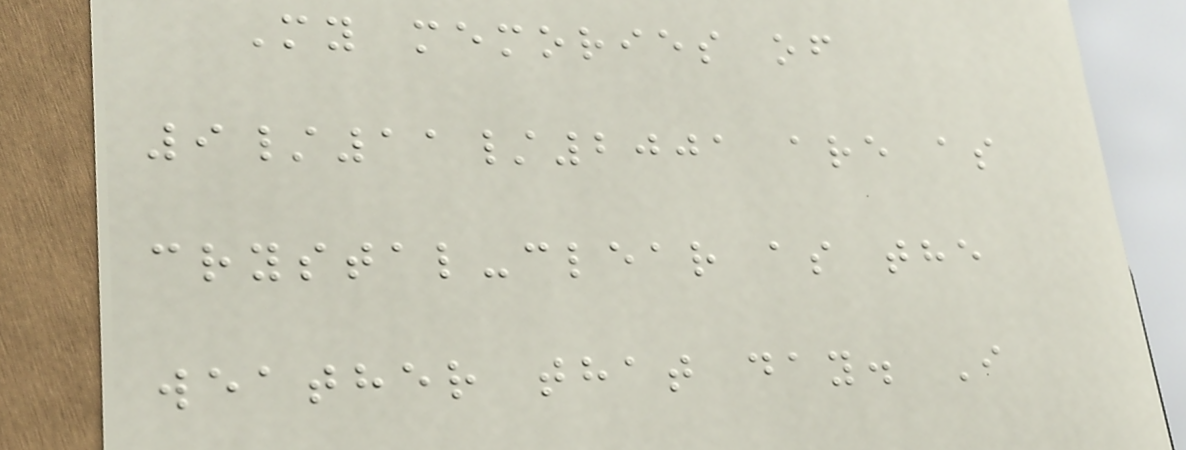My memories of
9/11/2001 are as
crystal-clear as the
weather that day. I
